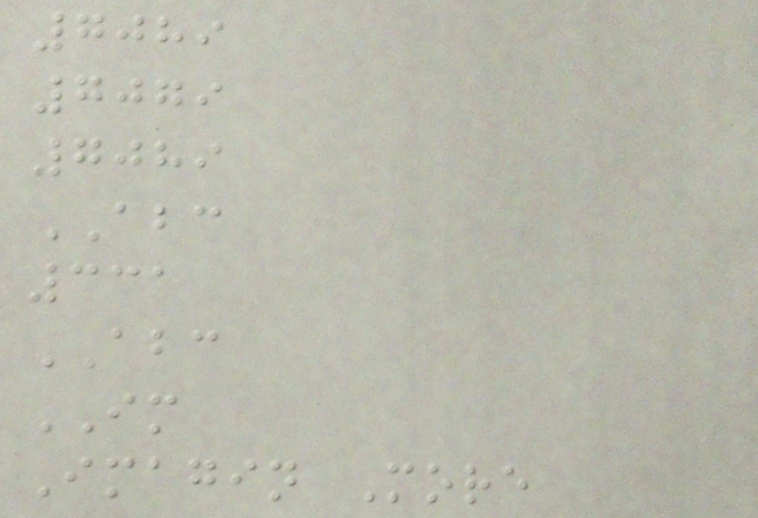7089
7079
7089
ABC
331
ABC
IM
Imagin More
